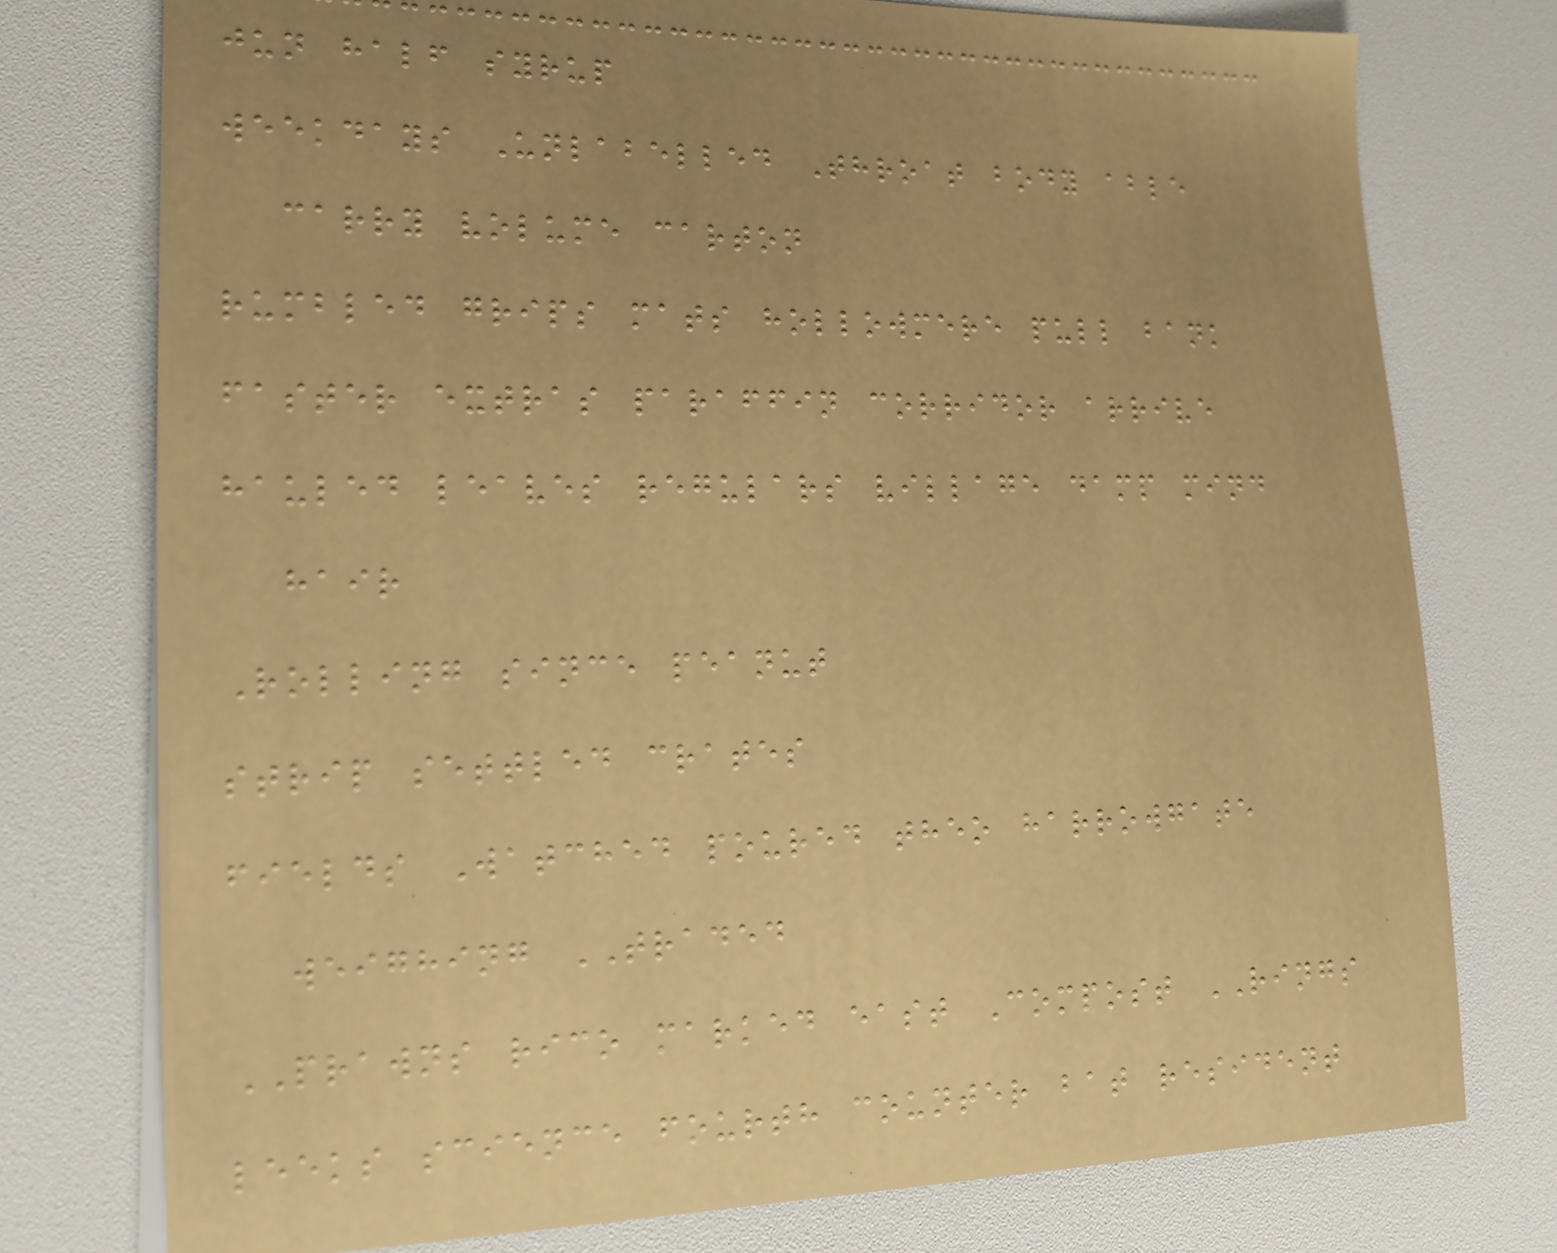jun half syrup
weekdays Unlabelled Throat body able
carry volume carton
rumbled grips mats hollowmere pull bank
faster extras paraffin corridor arrive
hauled leaves regulars village damp mind
hair
Rolling since peanut
strip settled crates
fields Watched poured theo harrowgate
weighing TRADED
PRAWNS rico marked east Compost RINGS
leeks science fourth counter bat resident
